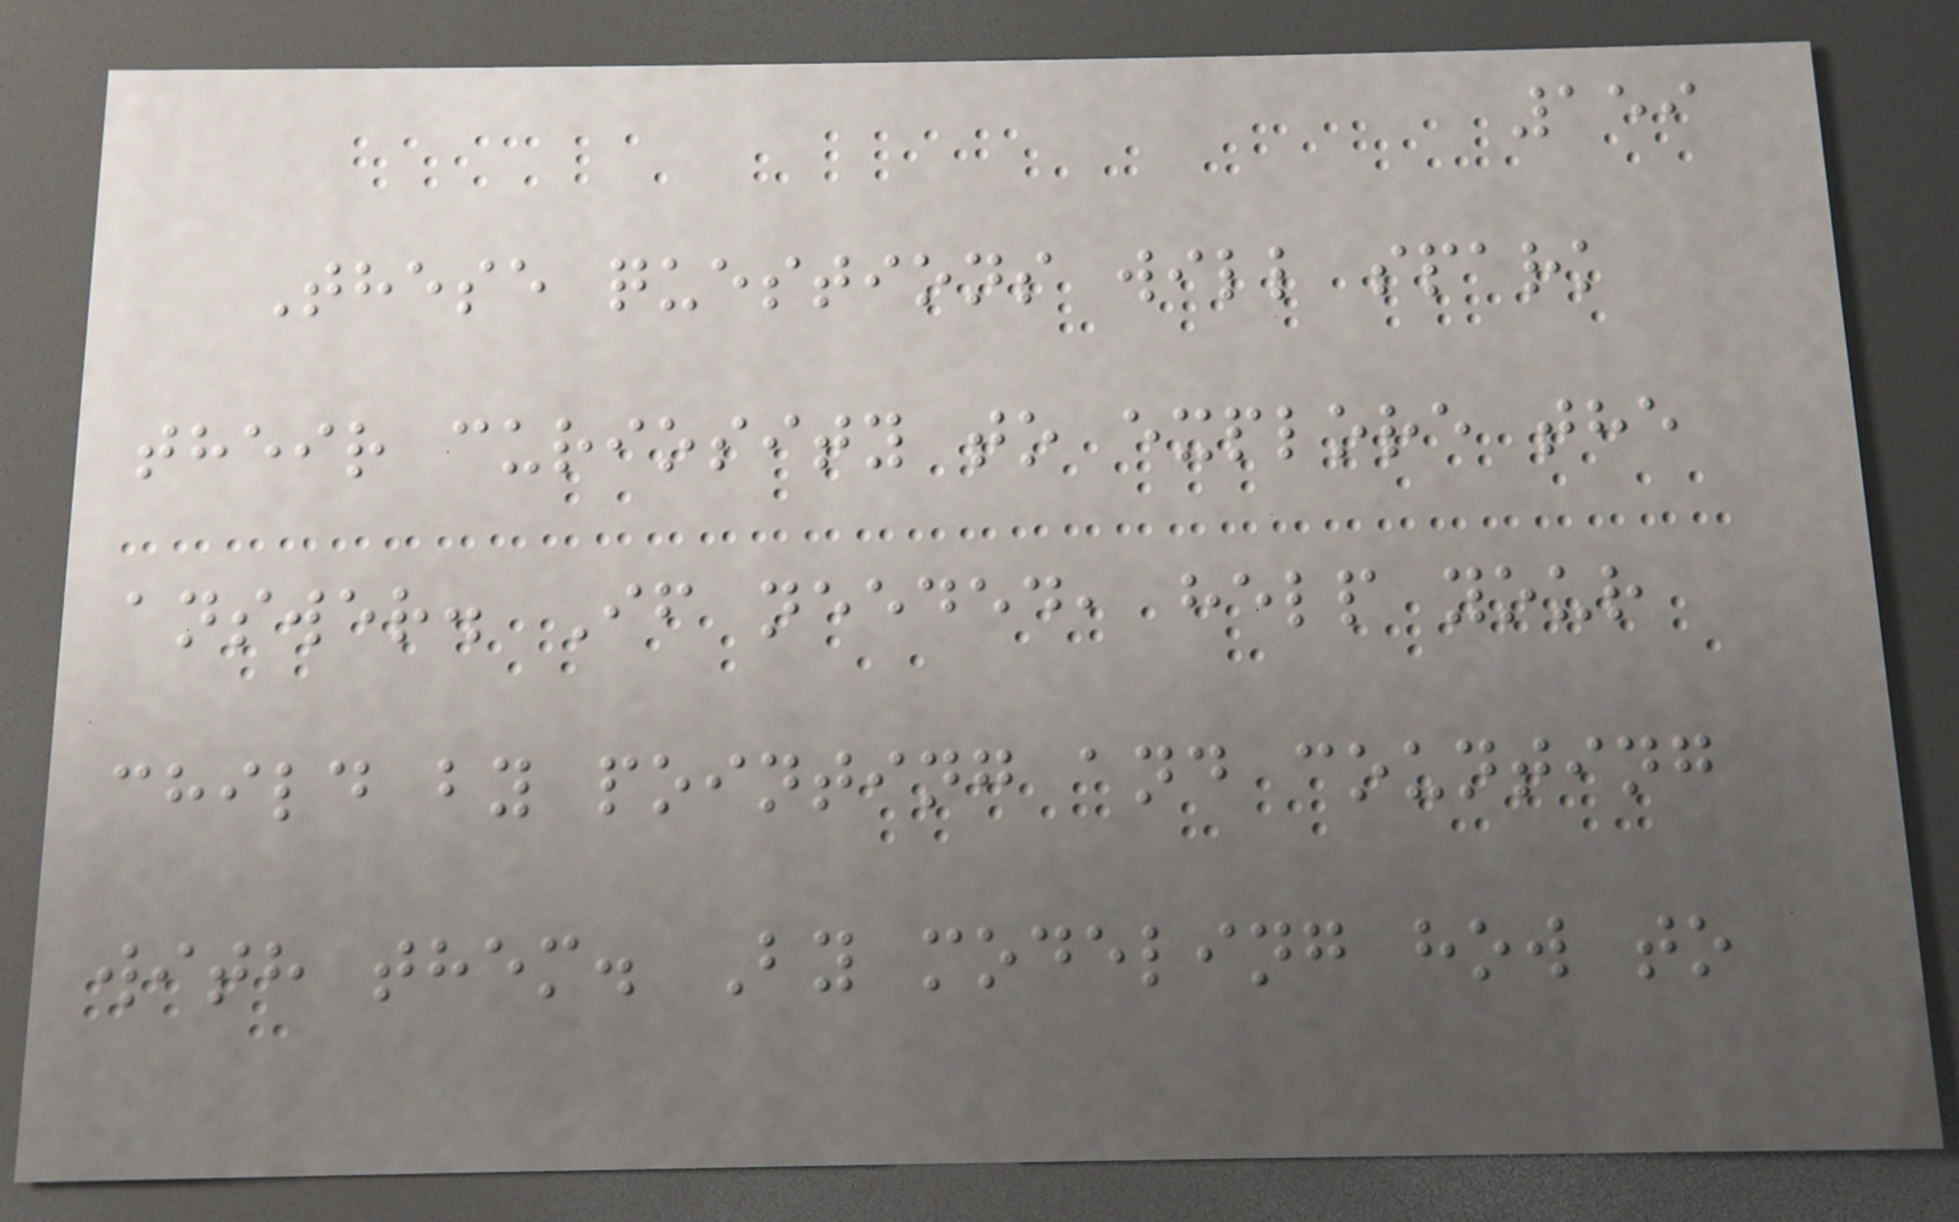159
These questions will spark
their curiosity to explore the
answer. If needed, help your
child by pointing and counting
with them. By modeling how to
